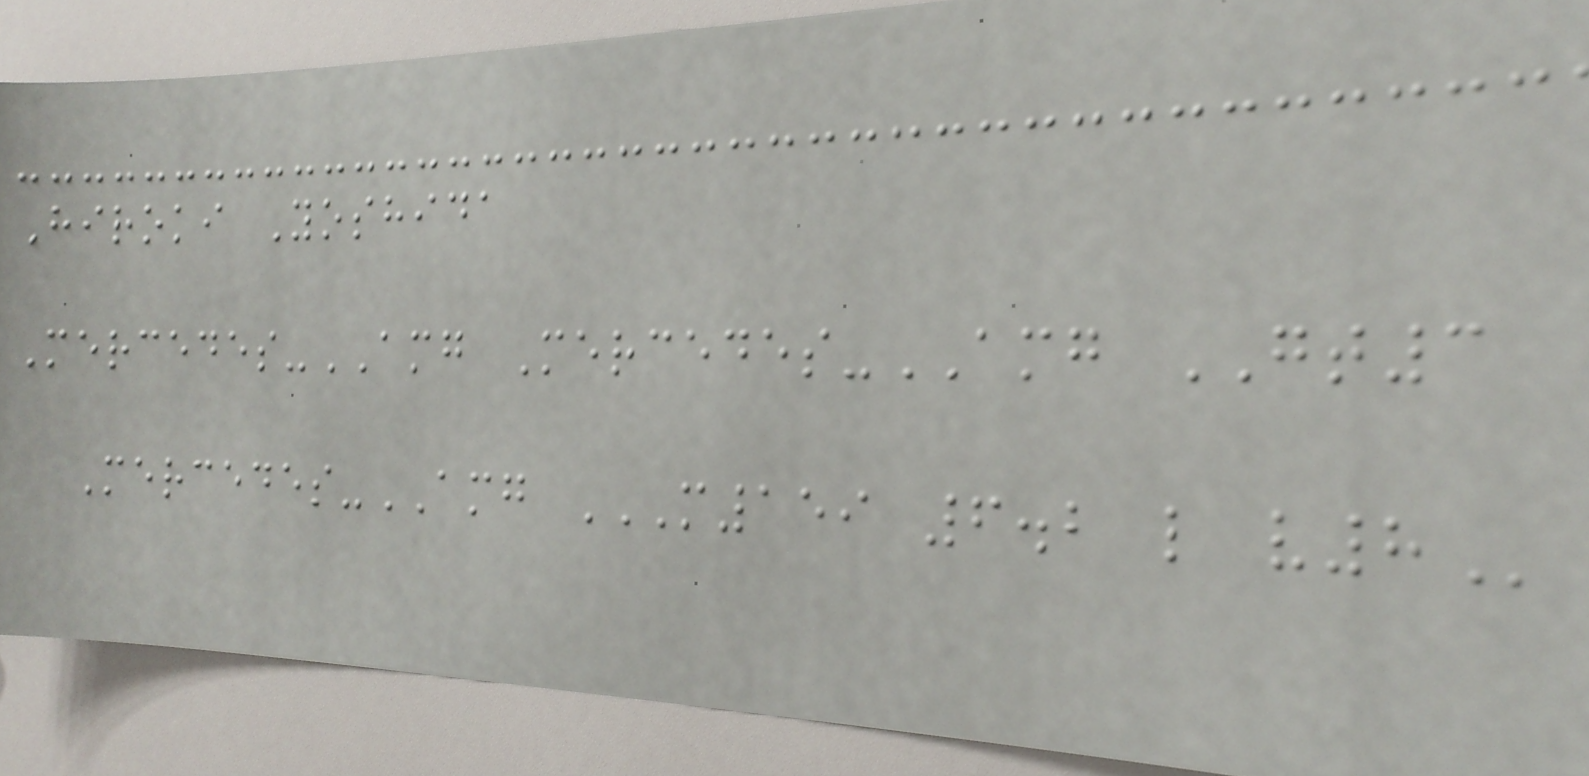Hiroki Yoshida
Mercedes-AMG Mercedes-AMG GT3
Mercedes-AMG M159 6.2 L V8
